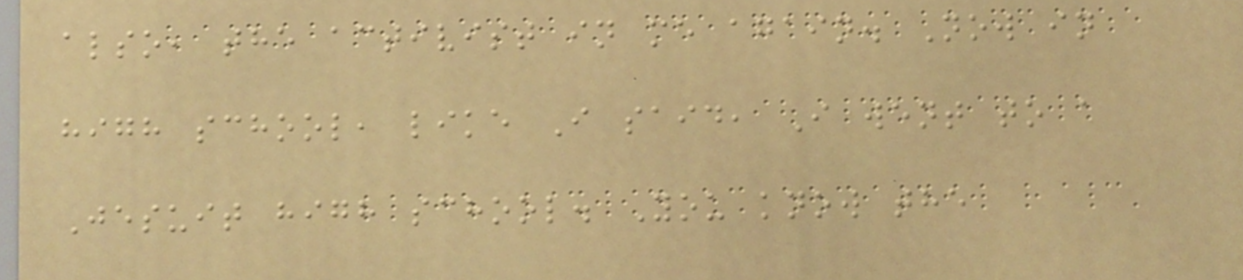also, the activist in me again. Now in
high school, like I said, I went to a
Jesuit high school. You know the
